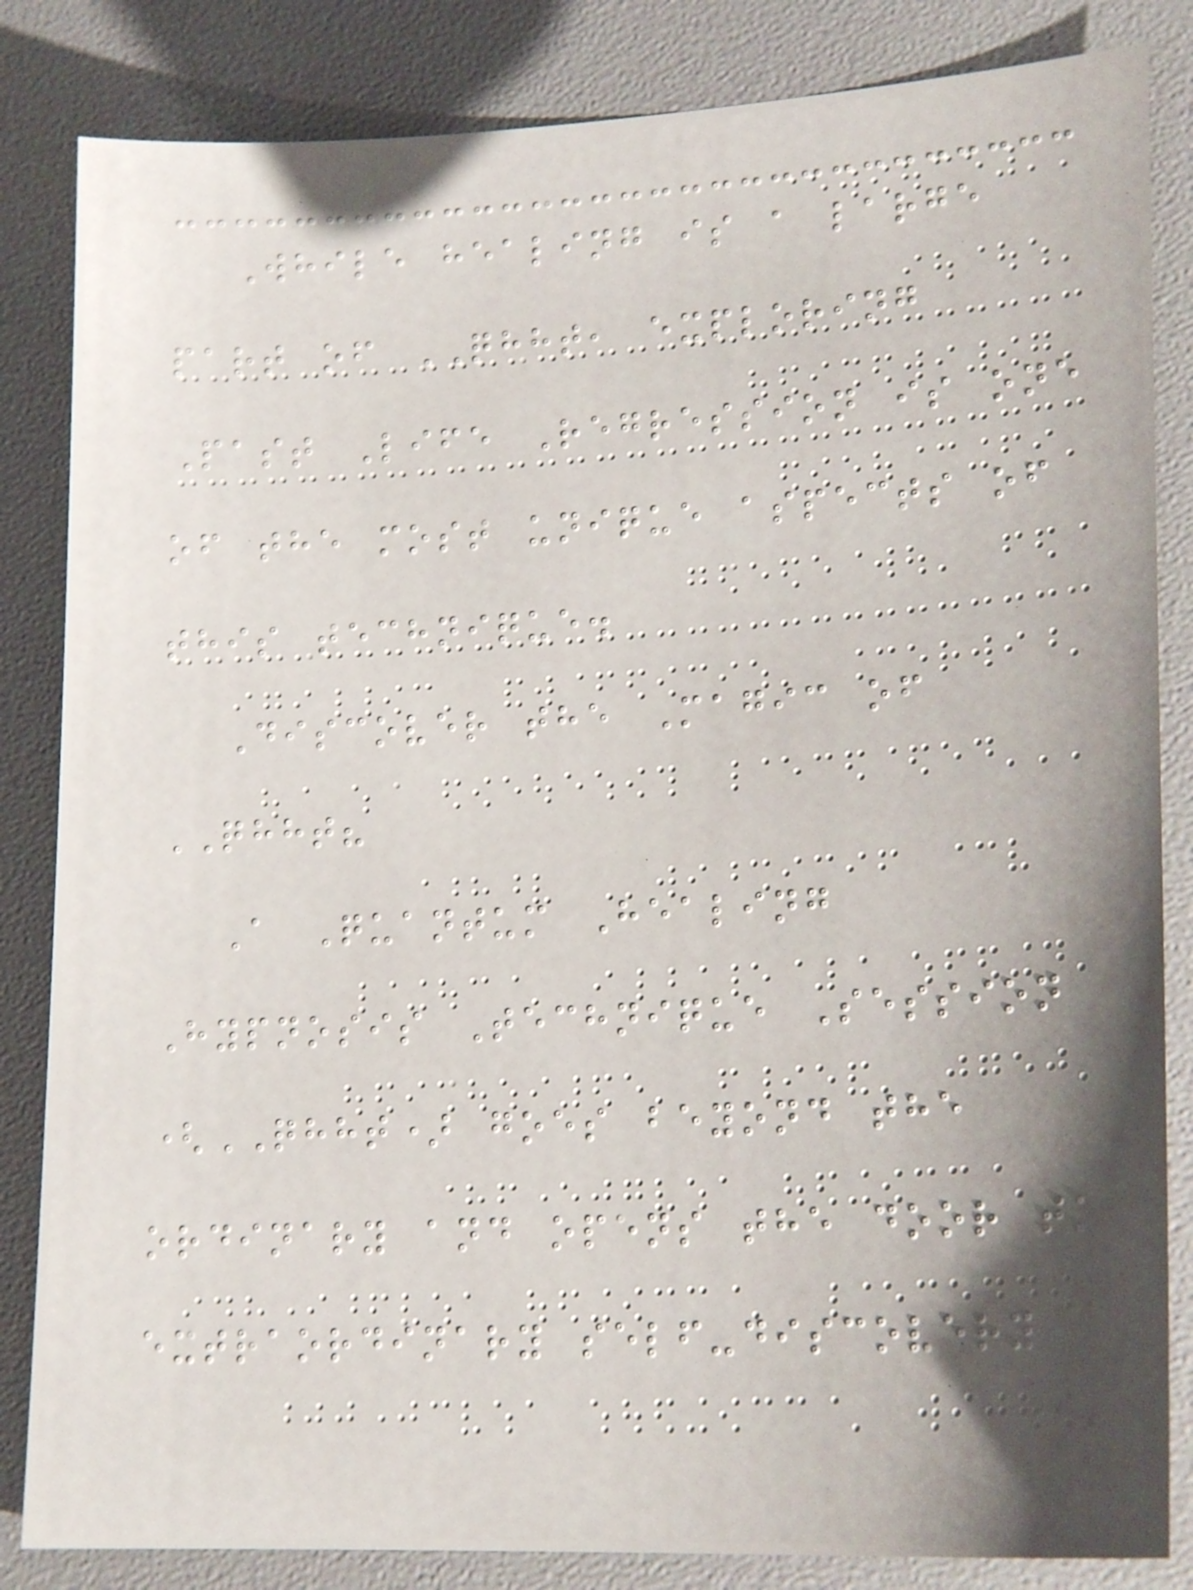While healing is a large
part of QHHT, exploring
Past Life Regression is one
of the most unique aspects of
this technique.
Discover the Magic of
QHHT?
A Quantum Healing
Hypnosis Technique Session
(QHHT) goes beyond the
ordinary and opens the door to
extraordinary self-discovery
